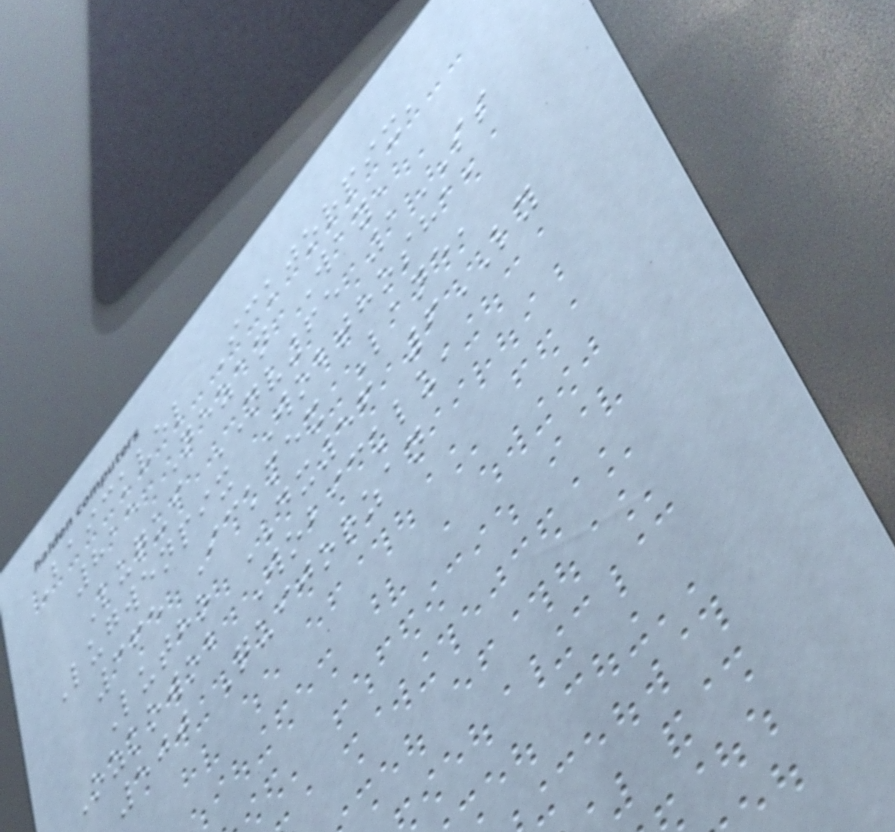Baickvel Ickjorpix,
815 Nezan Way,
Luqui NV65 1SS
Lugwenpix Wobthosha,
365 Ickmex Lane,
Lutho DX56 6LY
Ozkowob Wobicklu,
500 Quijorzan
